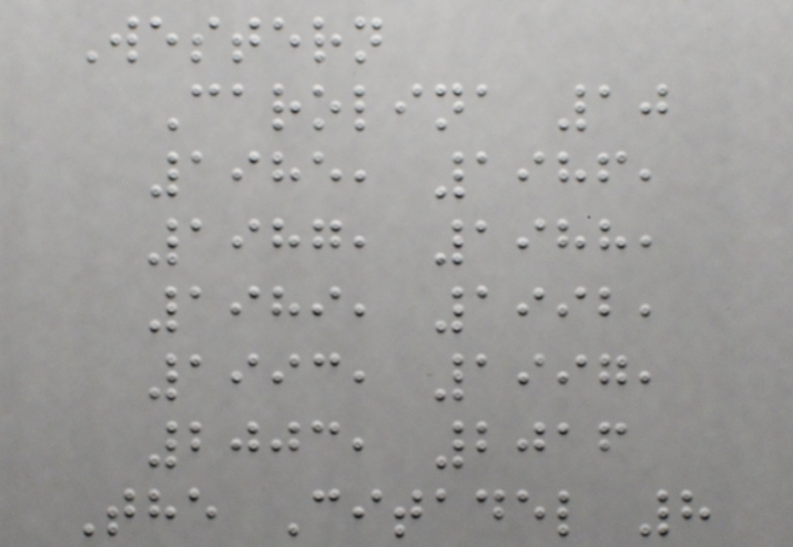Western
Carolina 10
1985, 1986,
1987, 1988,
1989, 1992,
1993, 1997,
2003, 2016
The Citadel 8
